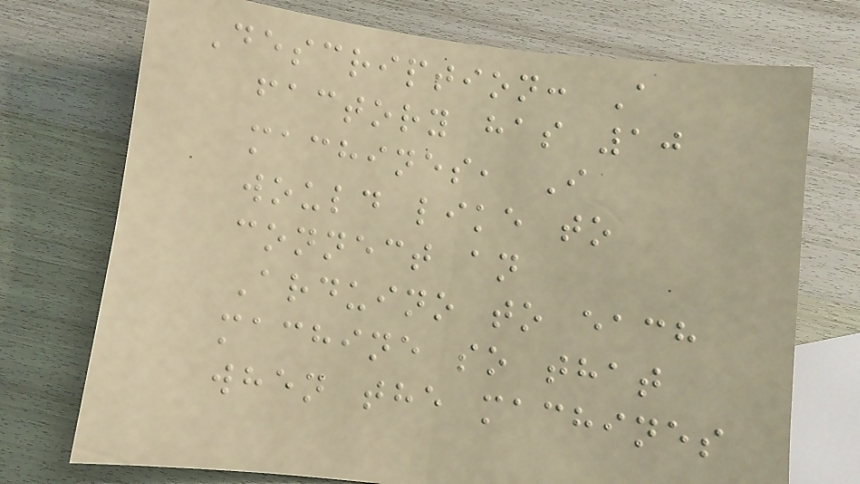Description: A
factory has 10
machines, I
would like to
connect an
Arduino to each
machine so that
when the machines
